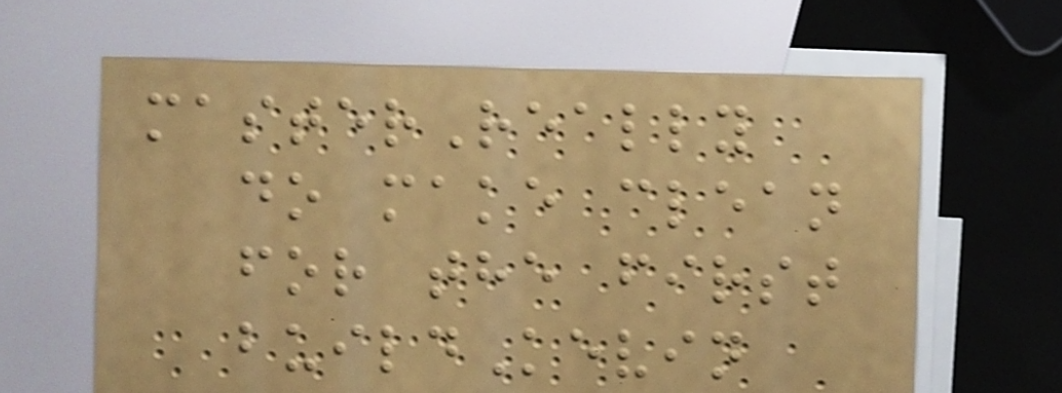masterReally
do make clean
for the first
buildKevin
